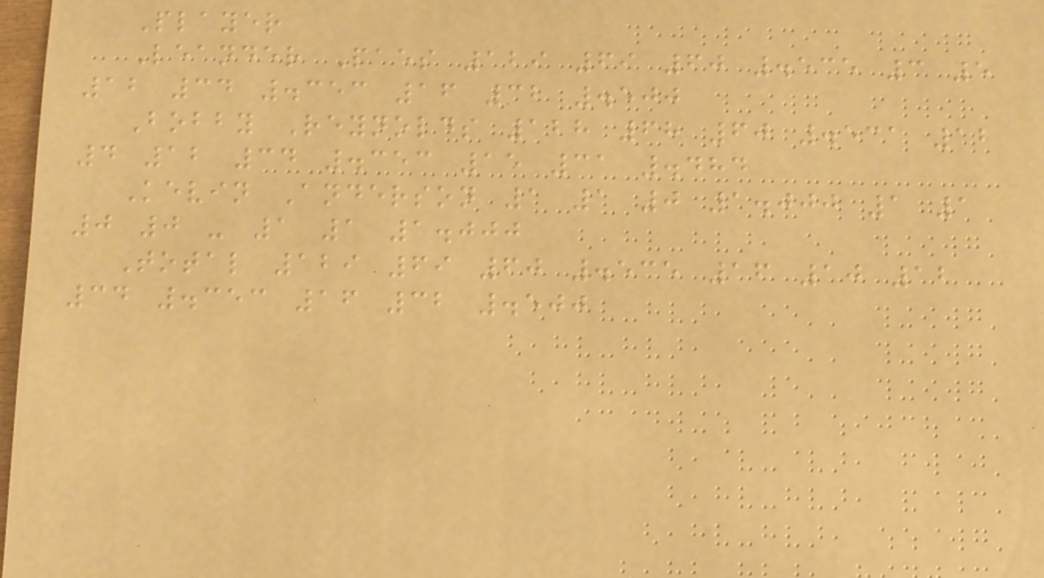Player
Leander Paes 129 69 60 .535 3 5
12 34 .353 16 32 .500
Bobby Reynolds 128 68 60 .531 12
4 12 34 .353 15 31 .484
Kevin Anderson 1 1 0 1.000 1 1
0 0 - 1 1 1.000
Total 129 69 60 .535 16 10 12
34 .353 16 32 .500
